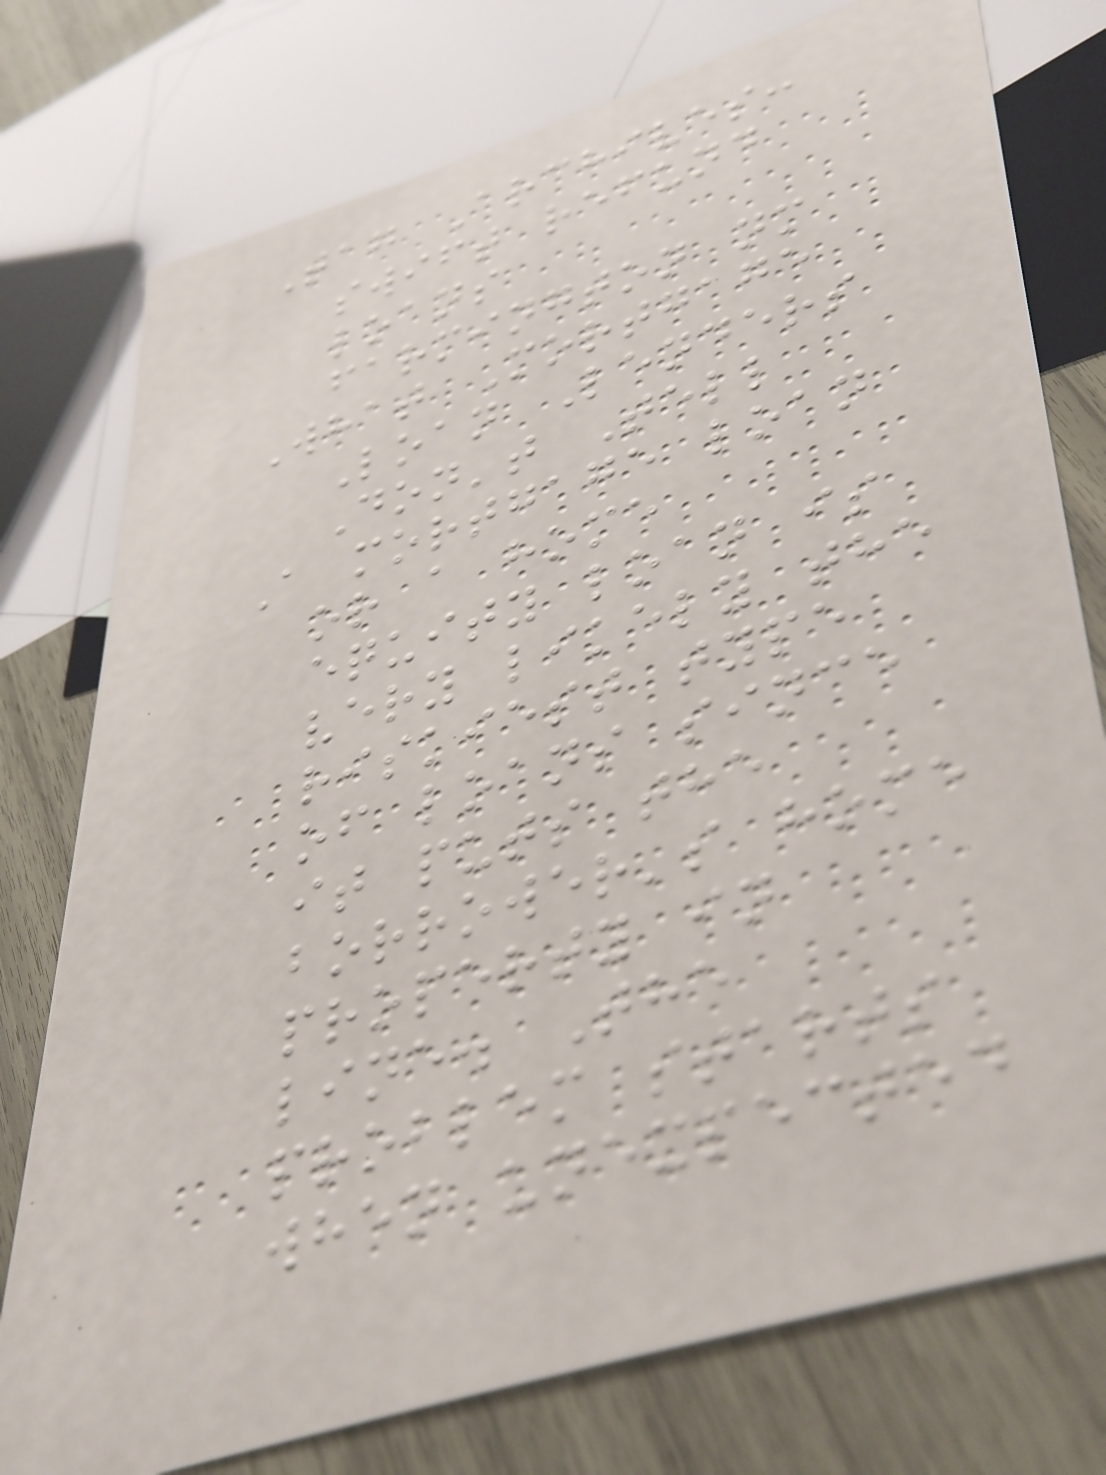Tag Archives:
swift refund
loans
farmington nm
What Mortgage
Loan Lenders
Don't Tell
A mortgage loan
or a home
equity loan is
very likely the
riskiest type
of loans since
it puts the
borrower's home
property in
line. The
problem starts
when unexpected
